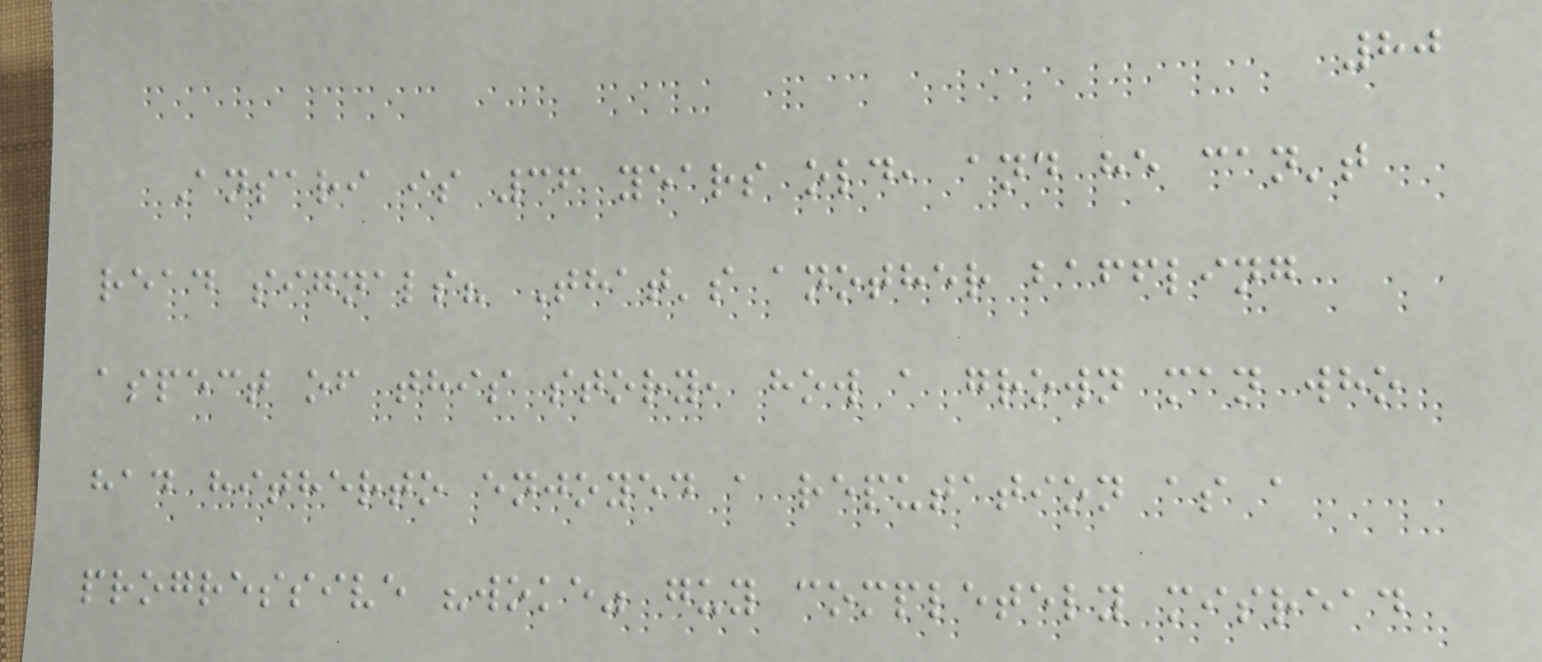80
Ansari is 36 years old, and he can't
read signals? That's another baffling
aspect of this story, how a grown man who
had hitherto enjoyed a reputation as a
progressive "woke" guy completely misread
